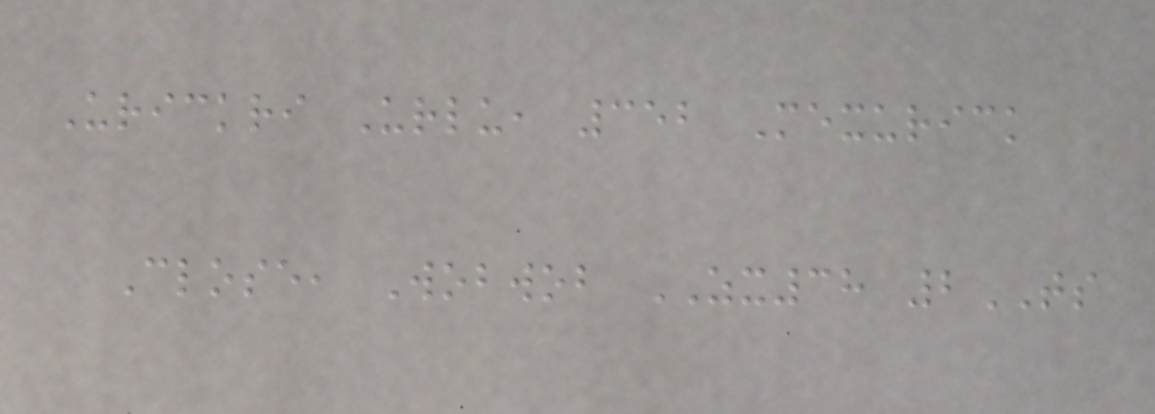Urickri Urlu, 352 Mexurick
Close, Wobwob ZX38 2TS
